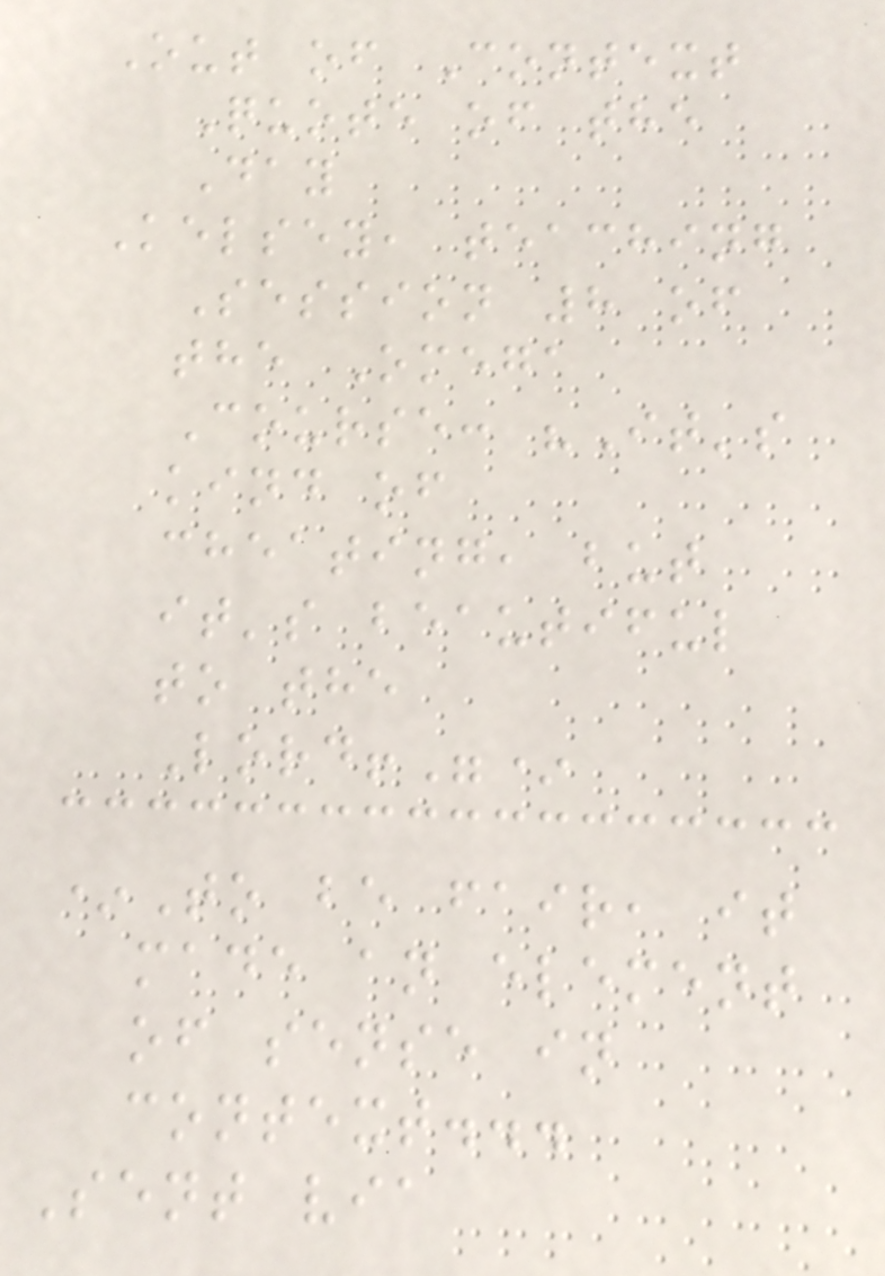Out of Context
Quote of the
Day
Kelsey, teaching
Session 8 of
the Omega
Course: "It's
kind of
cheating, but
it's beautiful
to the
Lord!"*
*To be fair, it
made an element
of sense in
context...
Sent via
